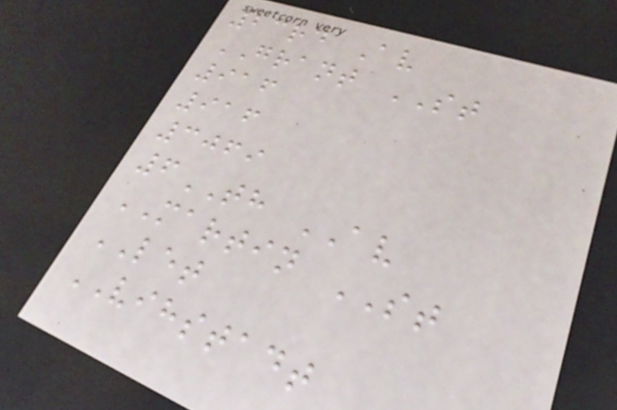23rd Av
GRANT ST
916
916
3069
6TH AV
MARTIN ST
LET
VIHSTADT
